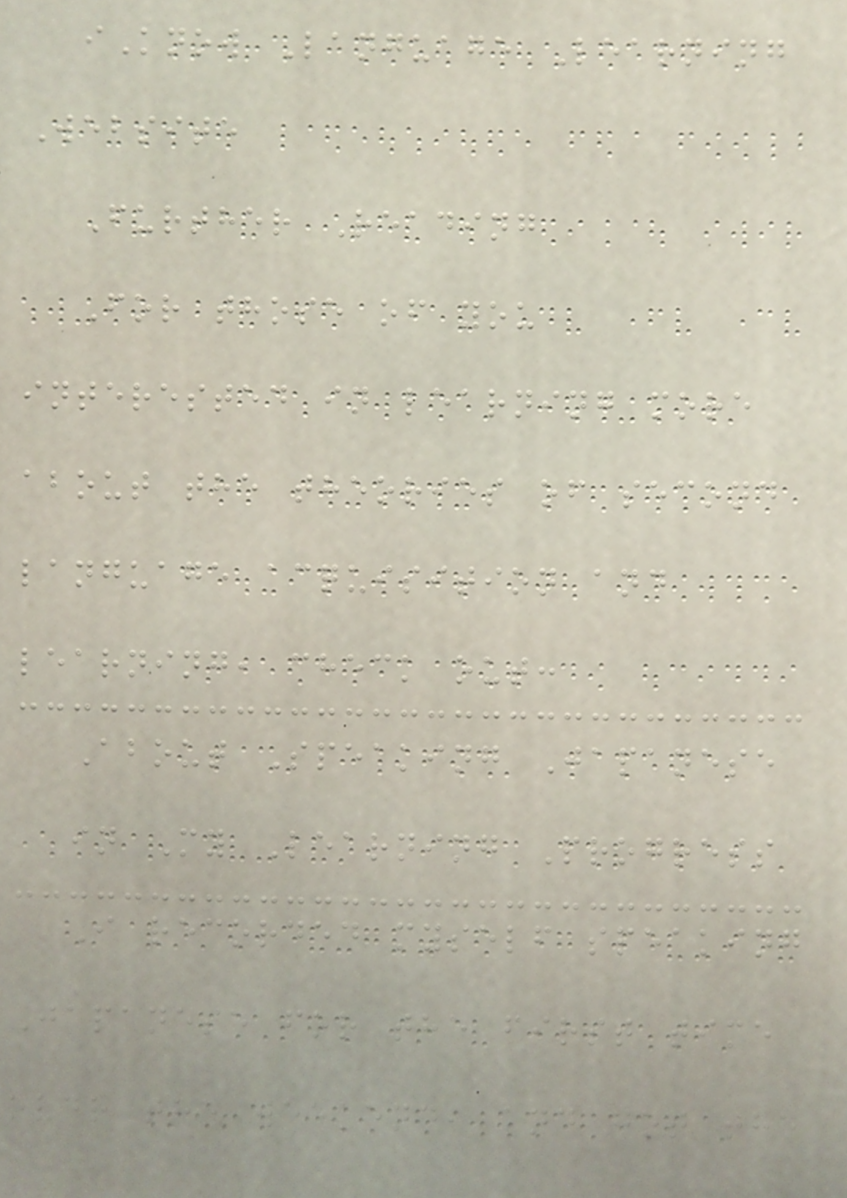iKnow Language Learning
Website
Further Reading
For those of you
interested in learning more
about the theories of second
language acquisition and
learning, check out:
About Speaking Japanese
in My Learning Progress
I recorded myself speaking
Japanese for the first time
over the weekend, and got the
